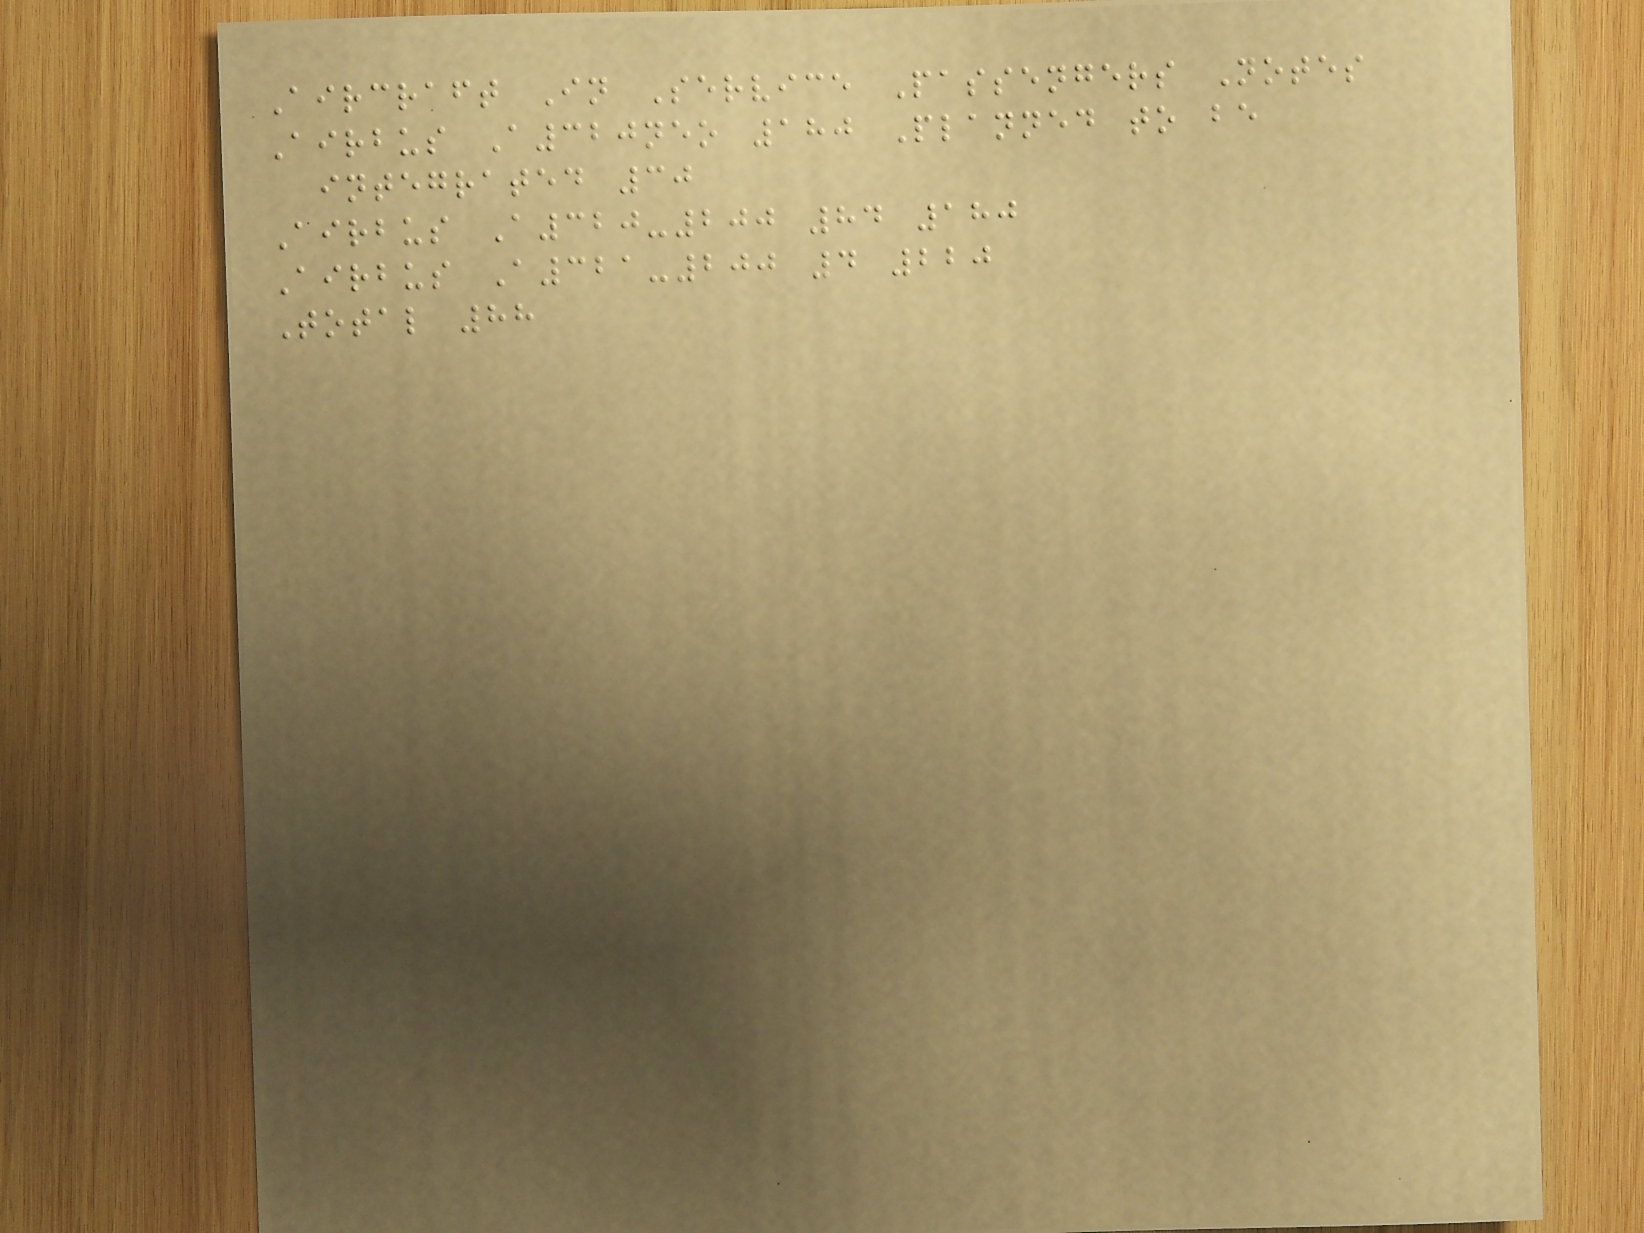Aircraft In Service Passengers Notes
Airbus A320neo 180 Planned to be
integrated 30
Airbus A320-200 84 180
Airbus A321-200 4 220
Total 88
